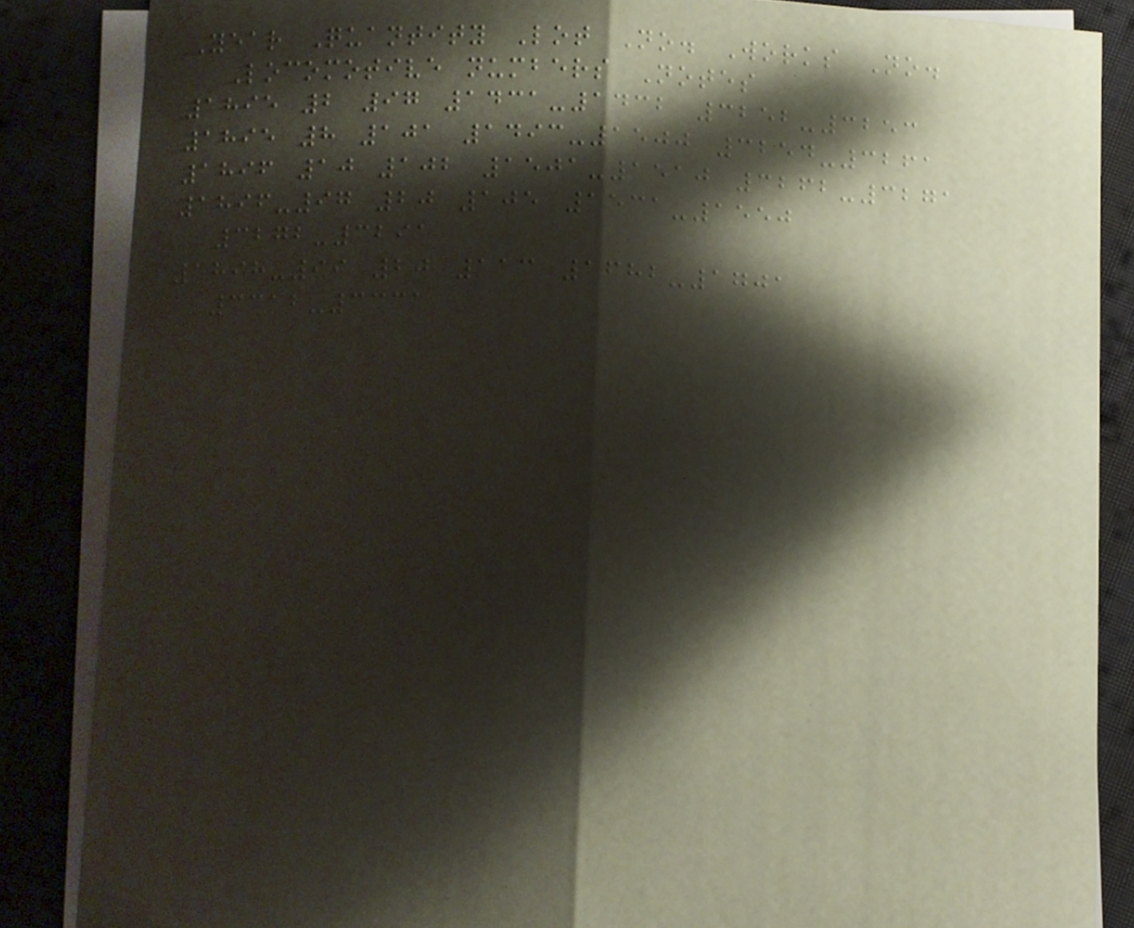Year Quantity Lot No. Works No.
Locomotive numbers Notes
1895 2 97 1431-1432 3252-3253
1895 8 101 1493-1500 3254-3261
1896 10 102 1501-1510 3262-3271
1896-97 20 105 1531-1550
3272-3291
1898-99 20 113 1682-1701
3312-3331
